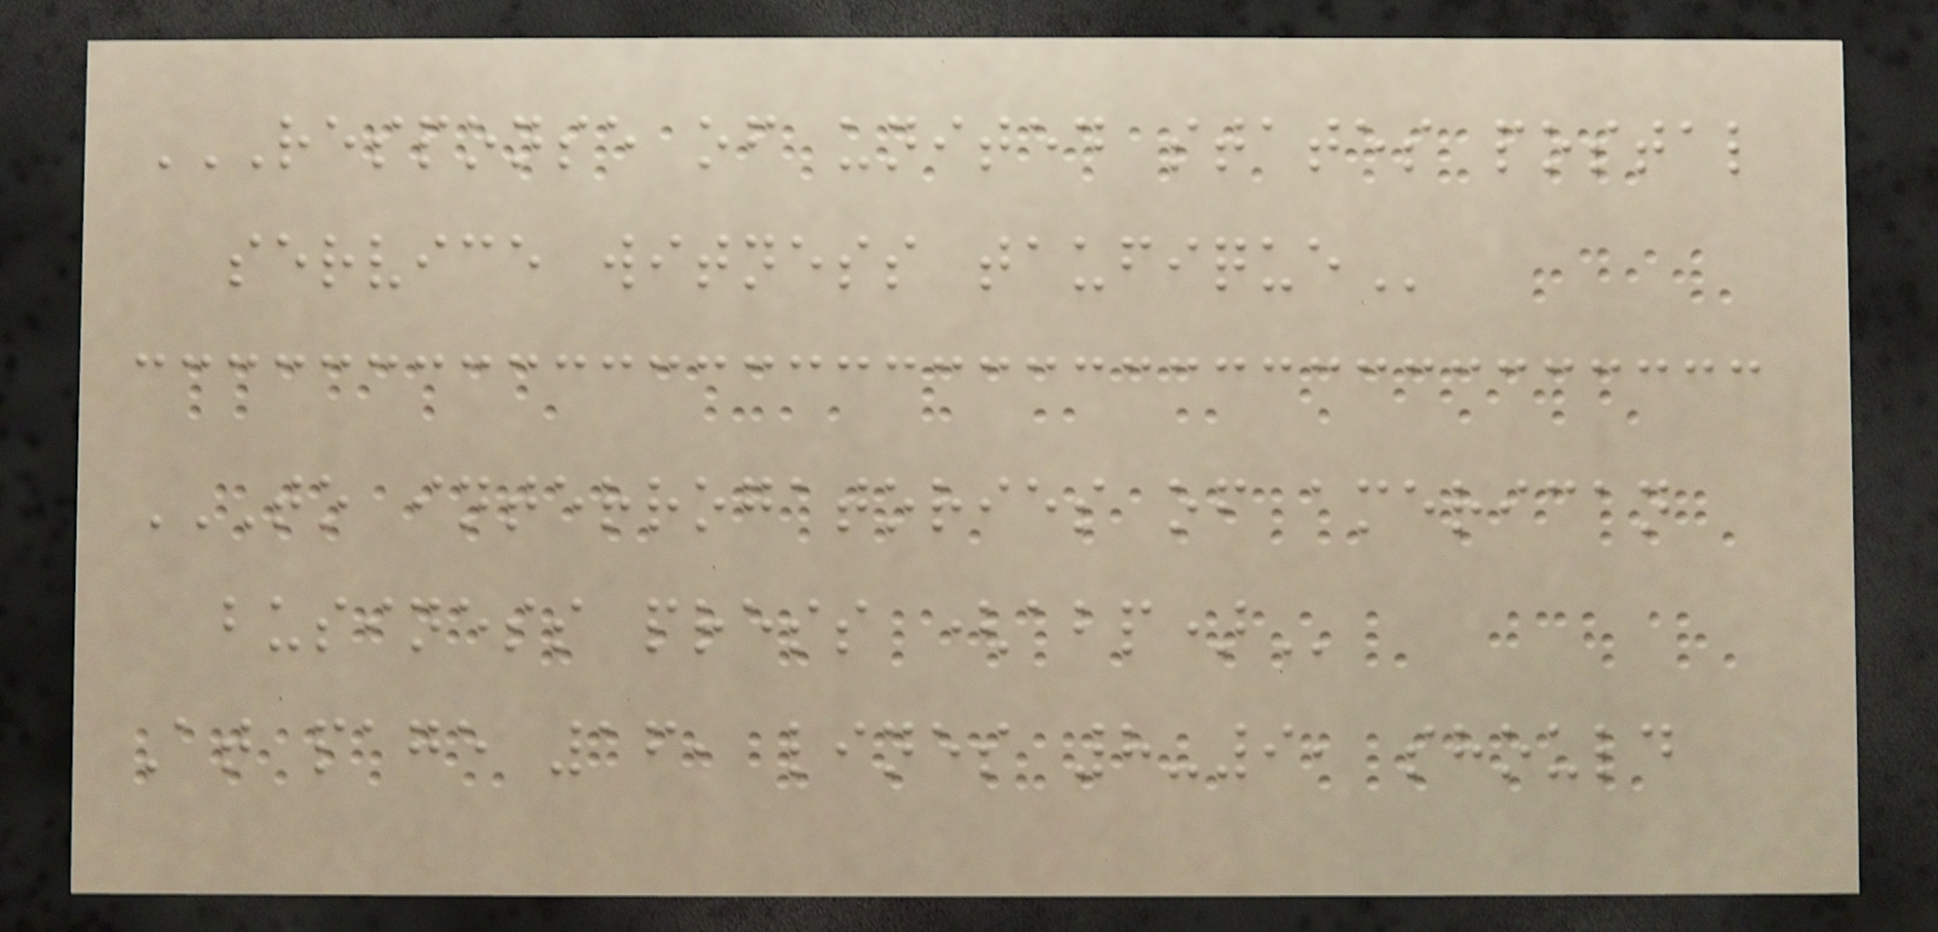RESPONSE OF UNITED STATES POSTAL
SERVICE WITNESS TAUFIQUE
TO INTERROGATORIES OF AMERICAN
BUSINESS PRESS (ABP)
At page 16, lines 8-9, should
